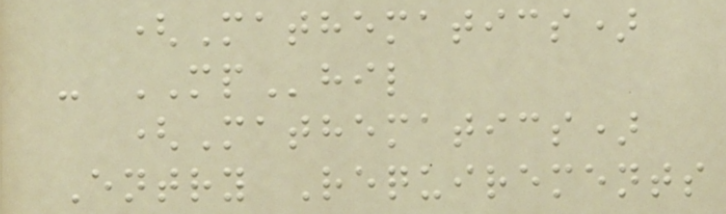(Mathematics)
- MPhil
(Mathematics)
Entry Requirements
